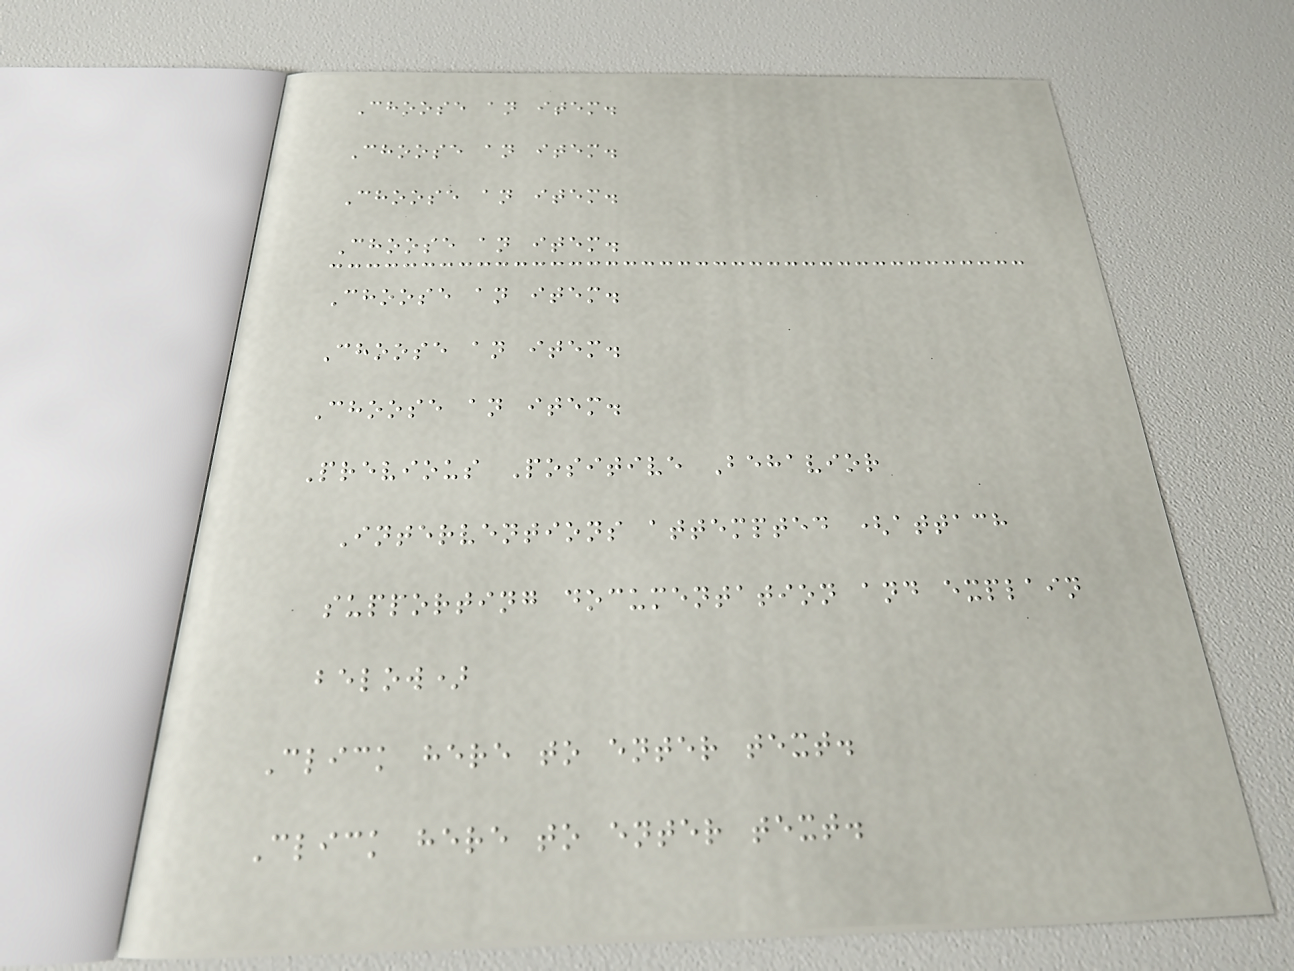Choose an item.
Choose an item.
Choose an item.
Choose an item.
Choose an item.
Choose an item.
Choose an item.
Previous Positive Behavior
Interventions attempted (attach
supporting documentation and explain
below)
Click here to enter text.
Click here to enter text.
